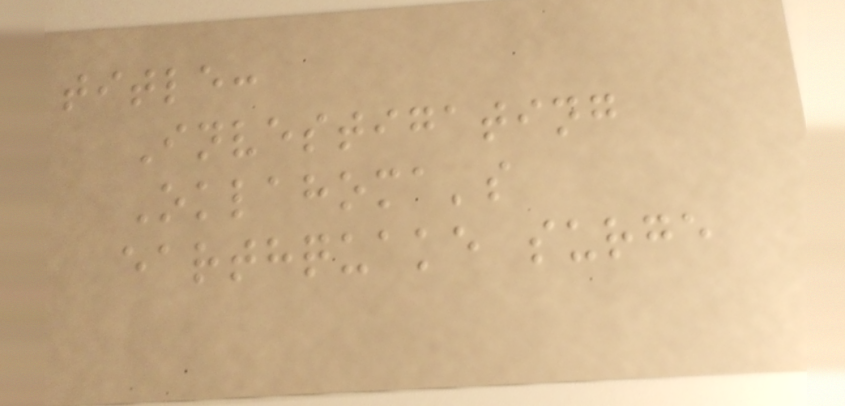title:
Investigating
Oklahoma's
earthquake surge
